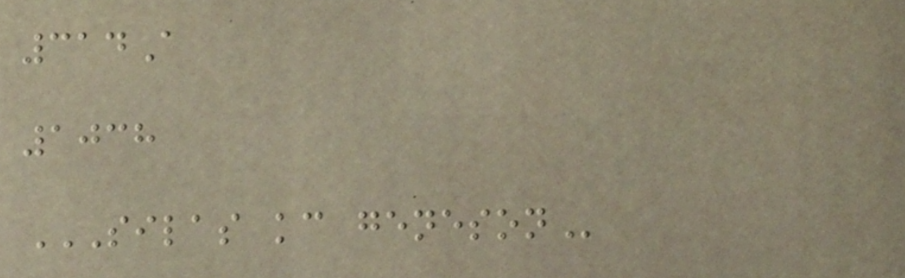314A
1038
SILAS KC GENESON
